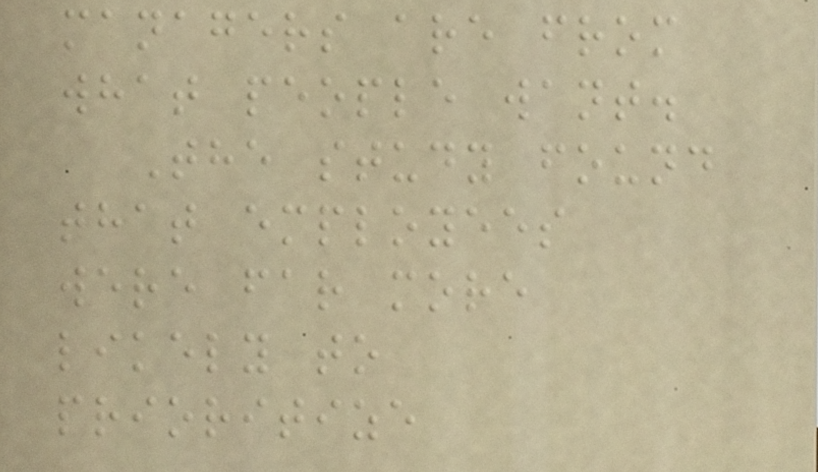managers are from
what people want.
The study found
that employees
were far more
likely to
prioritize
